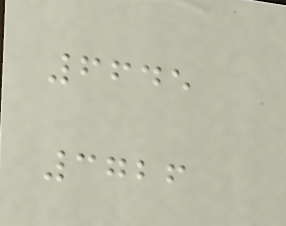6645
3726
